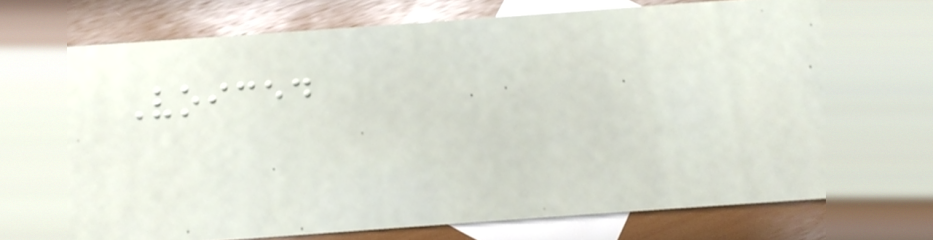Voiced
